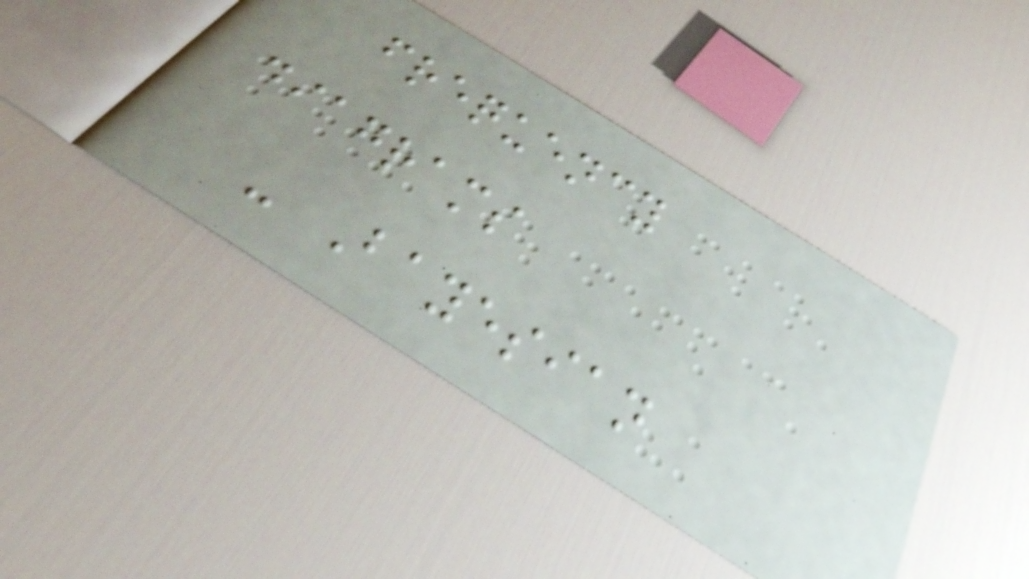frequency
diagrams
- Bayesian
